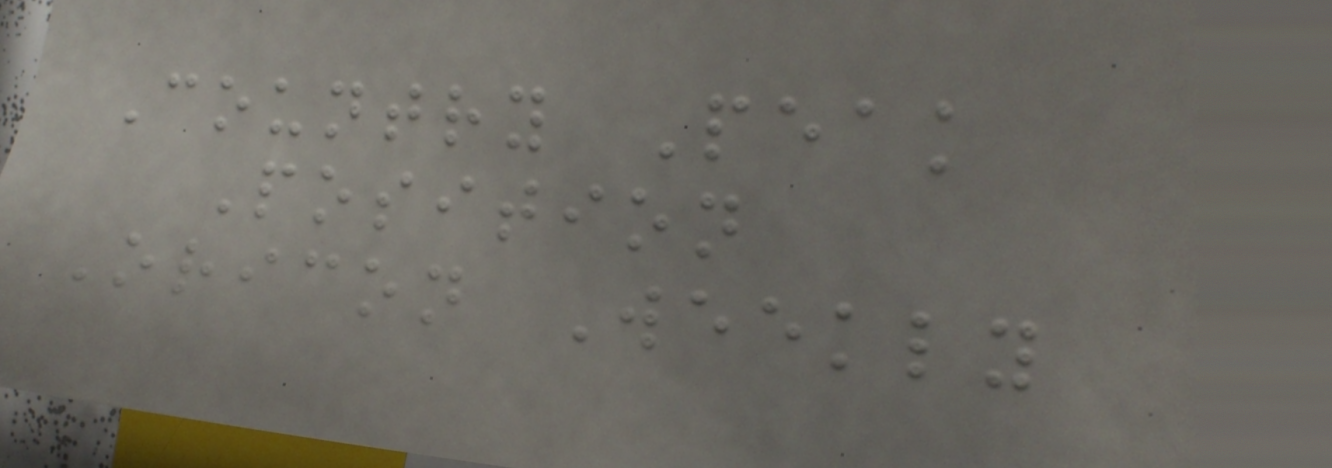Country Peak
Position
Oricon Weekly
